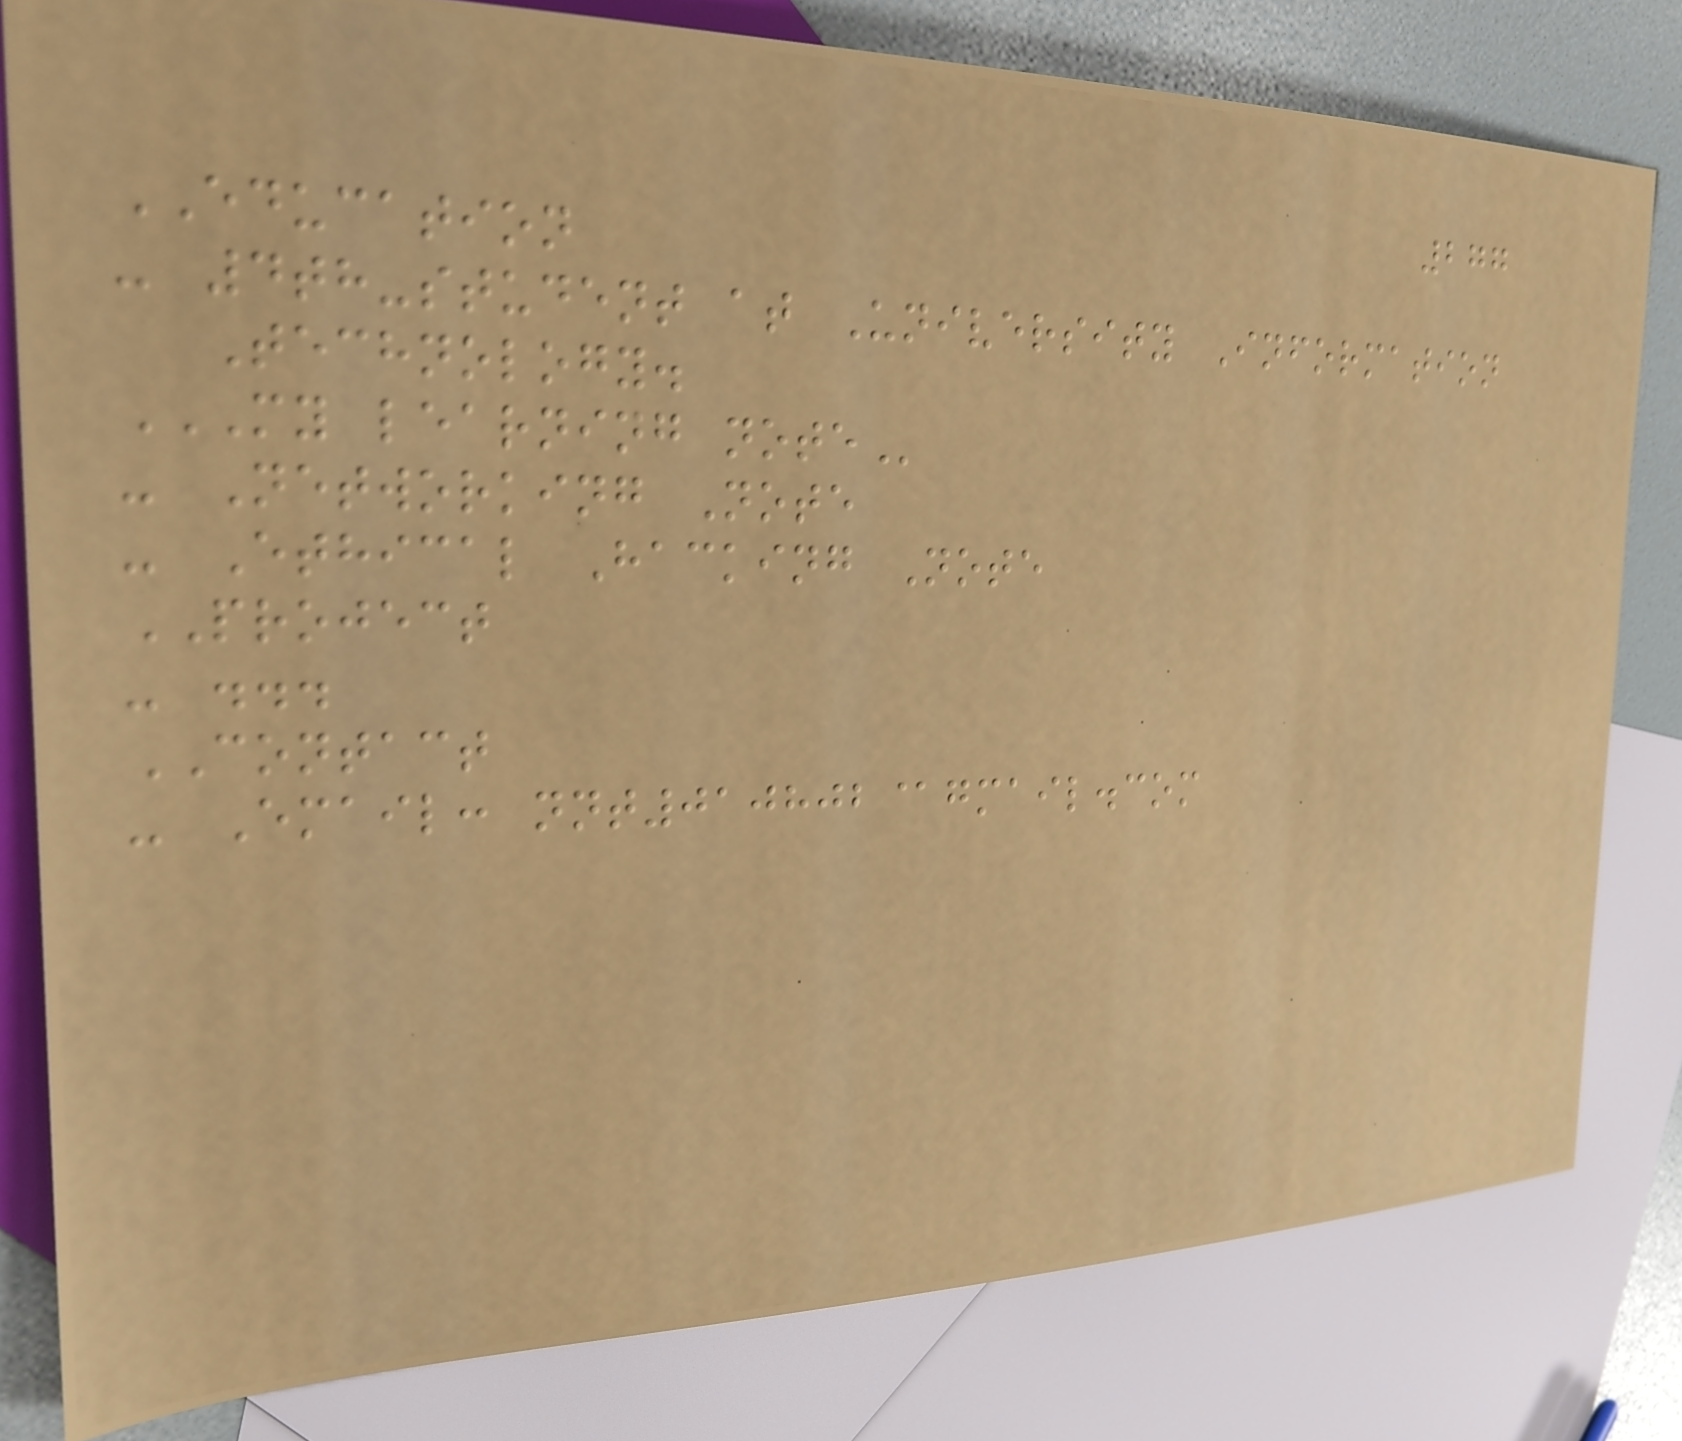277
EDUCATION
- 4th-student at University Information
Technology.
MY LEARNING NOTE
- Networking Note
- Ethical Hacking Note
PROJECT
- ...
CONTACT
- Email: nnt010802@gmail.com
